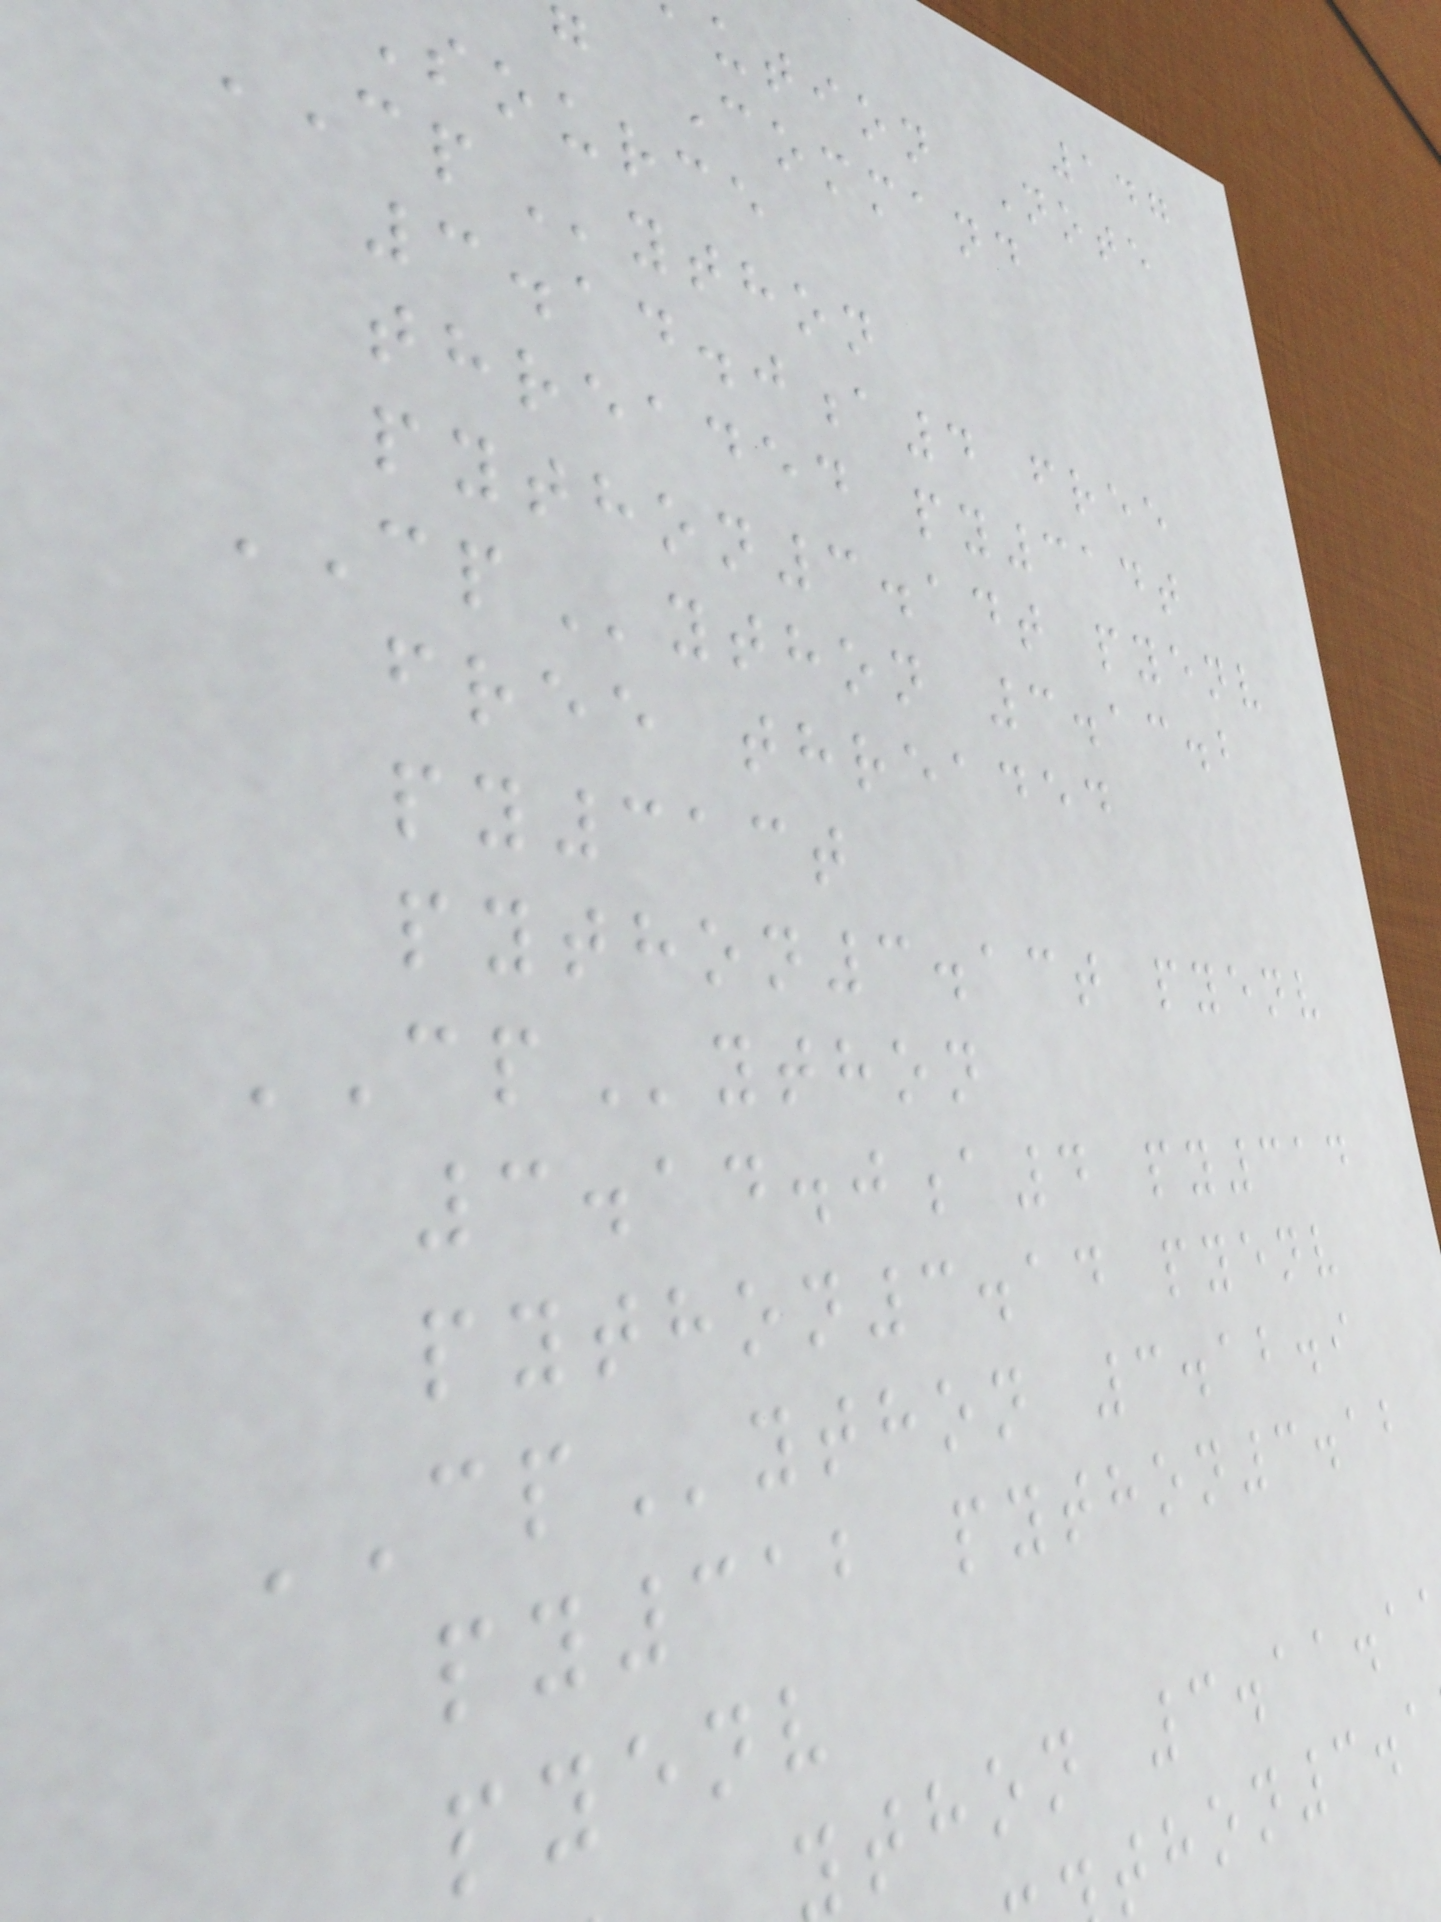147
ution Note
g Command
source
CPython
3.14.0a4 free
threaded py314t
python3.14t pyenv
CPython 3.13.2
free threaded
py313t
python3.13t pyenv
CPython
3.14.0a4 py314
python3.14 pyenv
CPython 3.12.9
py312 python3.12
pyenv
thon 3.11.1
